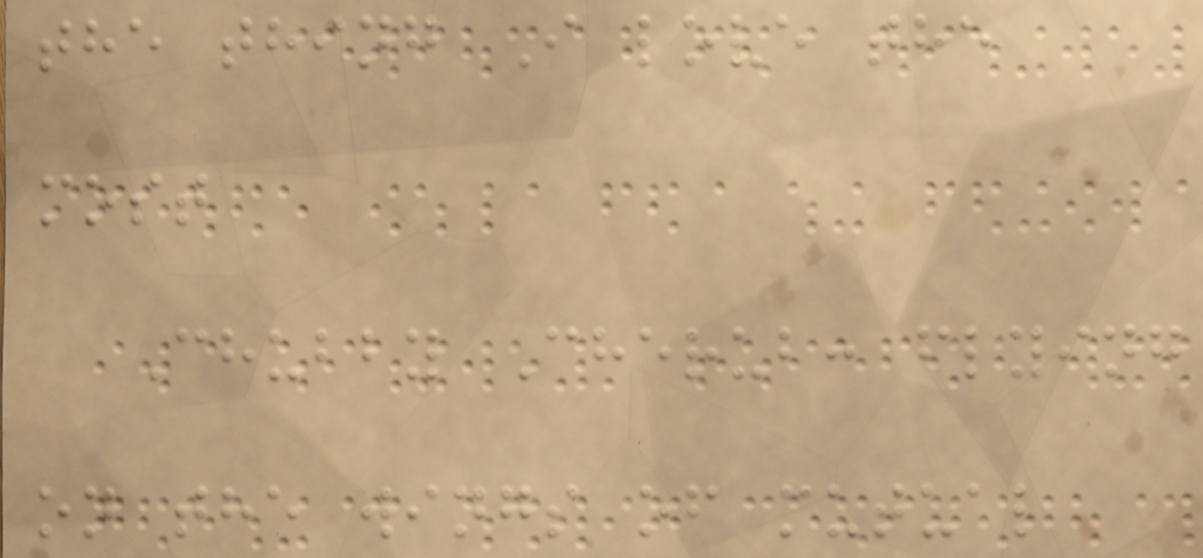the thing I love the
most
Chubby Cherub: flying
on the wings of mutual
